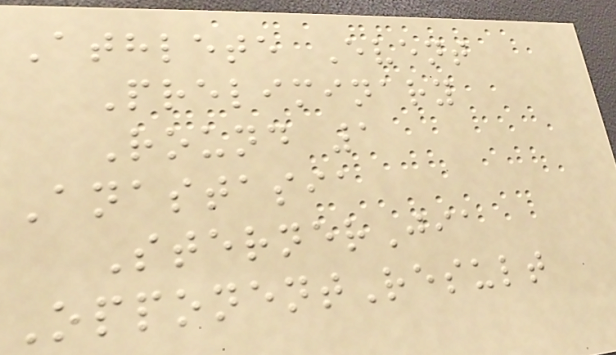Athlete Event
Preliminary
Round 1
Anastasia
SternerJia
OpponentResult
